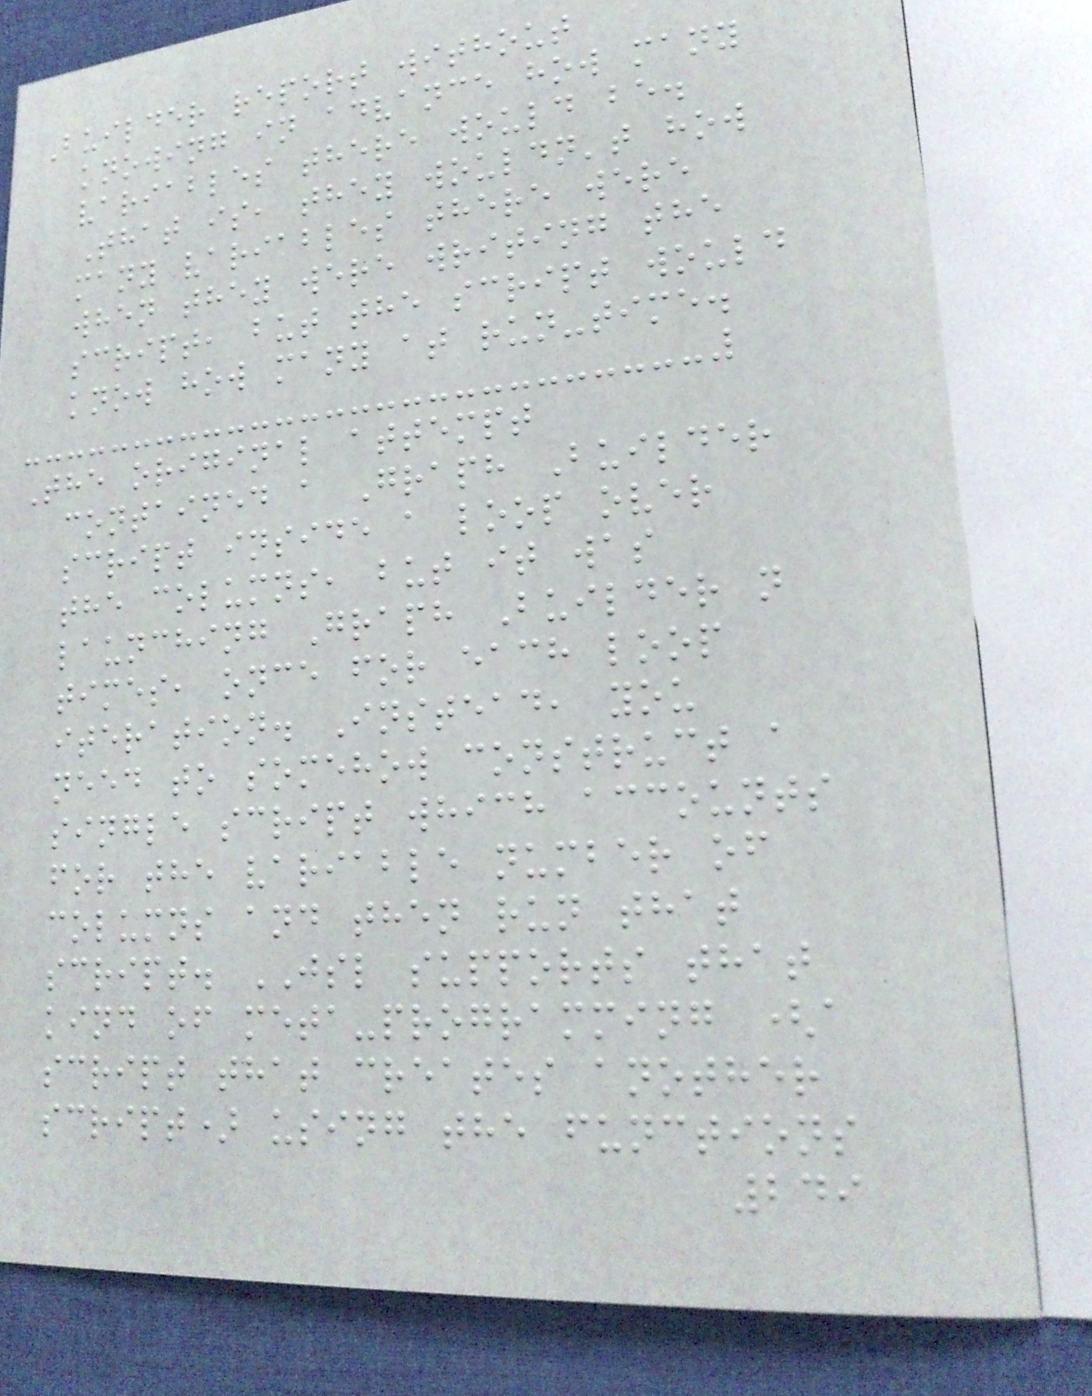Builder report without
knowing in advance how many
variables there would be.
That is, they wouldn't how
many variables there were
when they were writing the
script, but the script would
know how many at run-time.
The original attempt
contained a Graph Builder
script inside a loop over
the columns, but it was
launching Graph Builder n
times, once for each loop
iteration. Instead, you
need to somehow construct a
single script which accounts
for the variable number of
columns and then run that
script. JSL supports that
kind of meta-programming (a
script that creates another
script) using the functions
249
